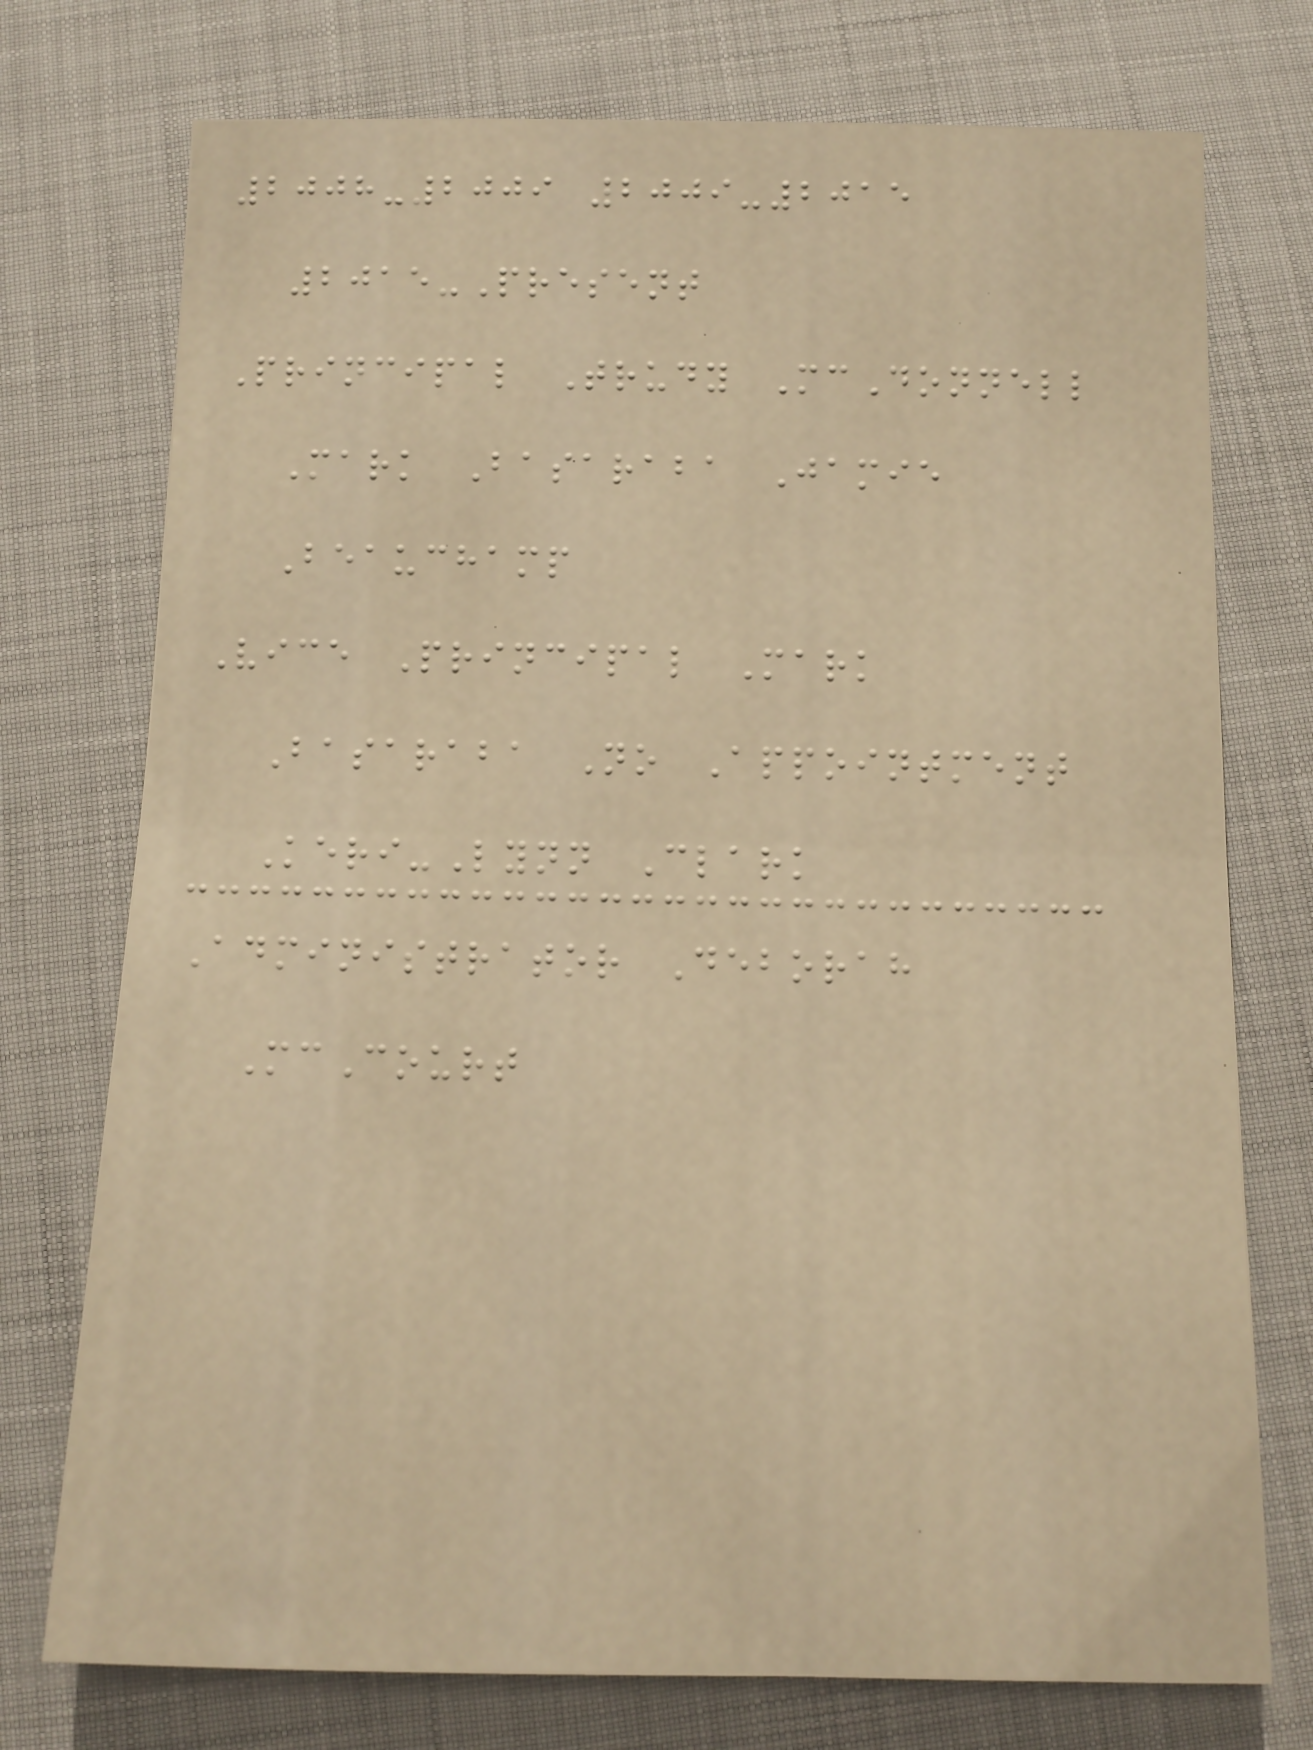2008-2009 2009-2015
2015-Present
Principal Trudy McDonnell
Mark Basaraba Jamie
Beauchamp
Vice Principal Mark
Basaraba No Appointment
Keri-Lynn Clark
Administrator Deborah
McCourt
